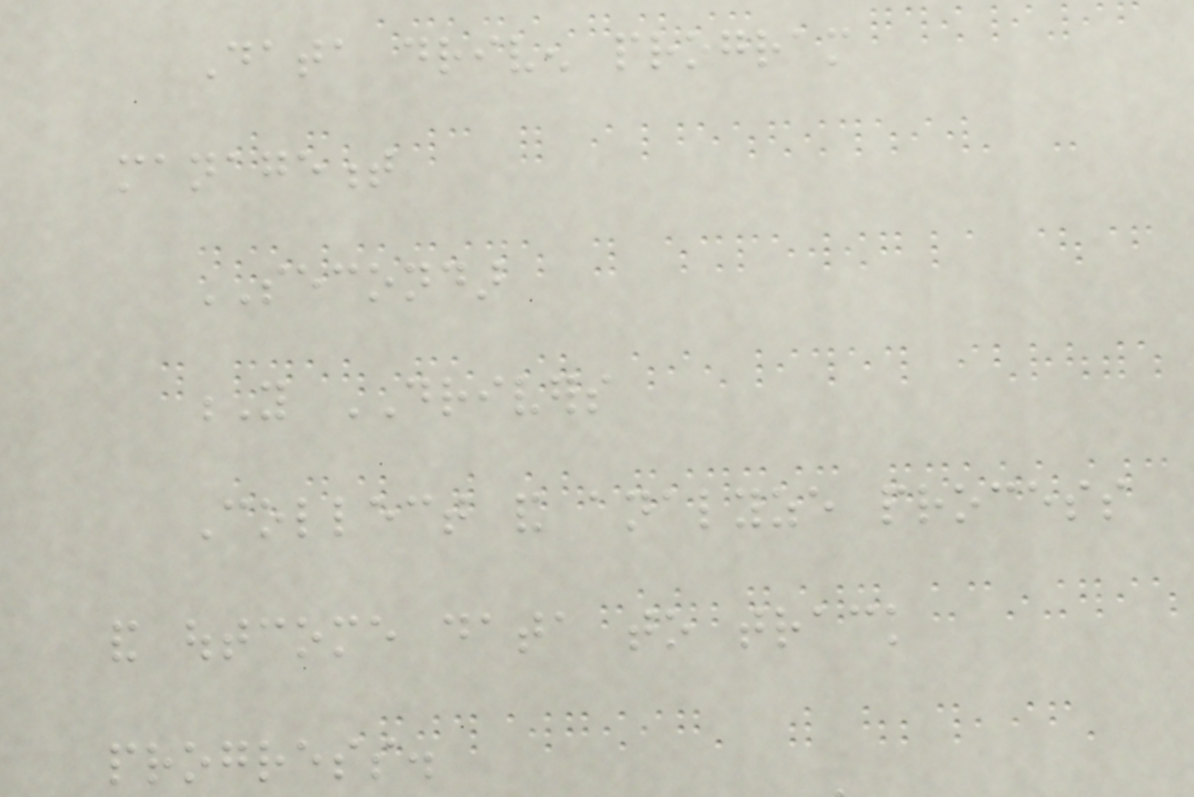Data driven program
management
SECONDAR
Y DRIVERS
Collect and analyze process
and outcome data to track
progress.
